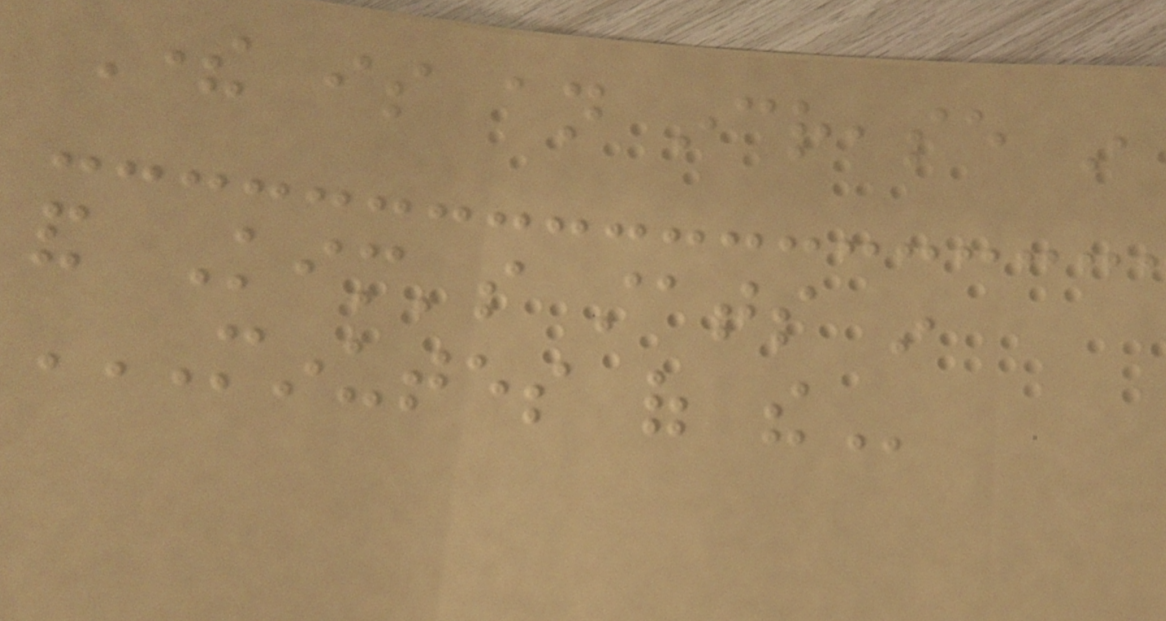There is an increase in
and Kim's stats in
MINUTES OF THE
